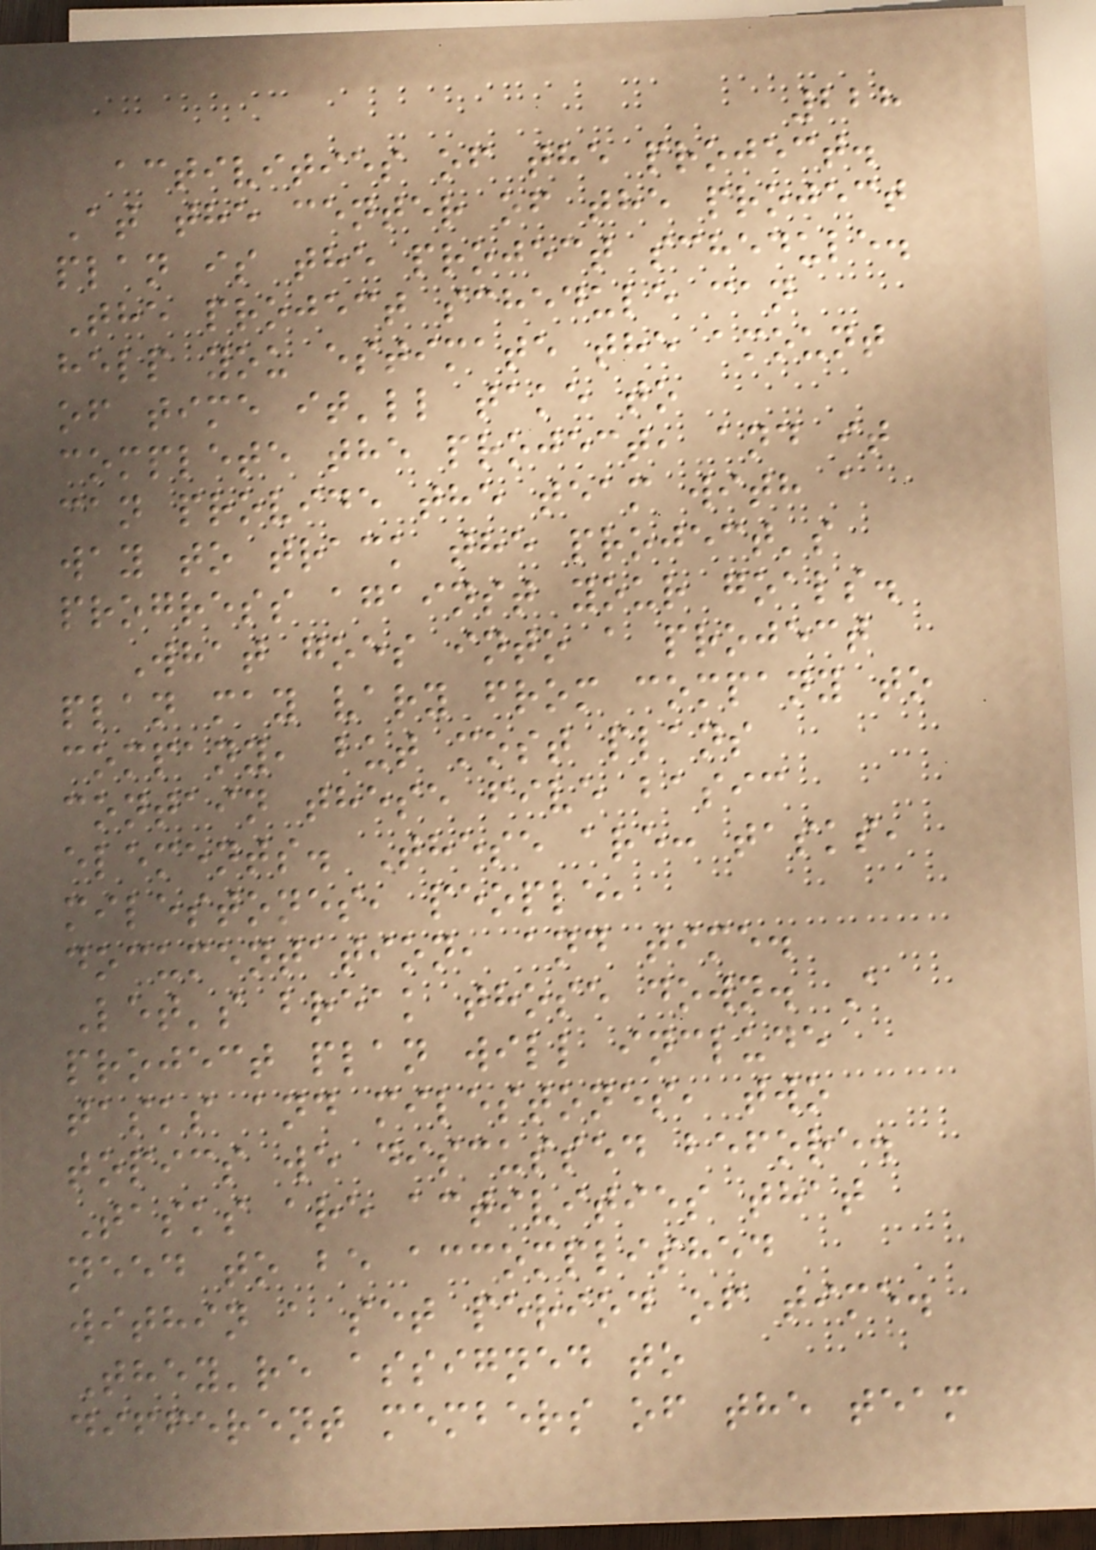228
activities of the project.
At the center of the project
plan is the project schedule.
The project schedule can
help you estimate the amount
of time it'll take to
complete the project, and it
can provide the team with a
way to track the project's
progress against your goals.
What goes into a project
plan may vary from company to
company, but most plans
contain these five basic
elements. These are: tasks,
milestones, people,
documentation, and time.
Let's break those down. A
project plan will include
tasks and milestones, two
topics we discussed before.
Tasks are activities that
need to be accomplished
within a set period of time.
They're assigned to
different members of the team
